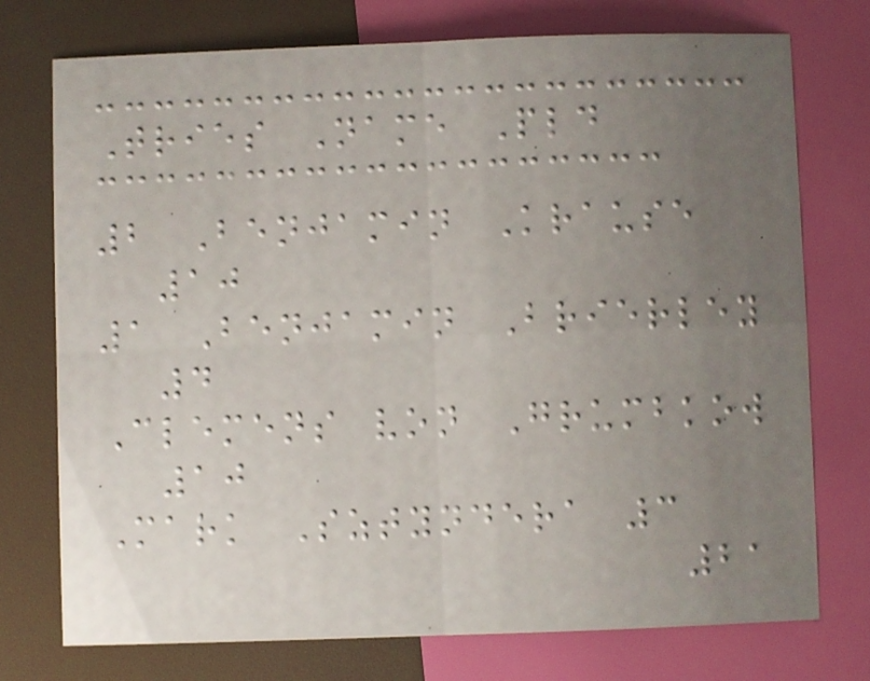Tries Name Pld
2 Benjamin Krause
10
1 Benjamin Brierley
4
Clemens von Grumbkow
10
Mark Sztyndera 3
21
